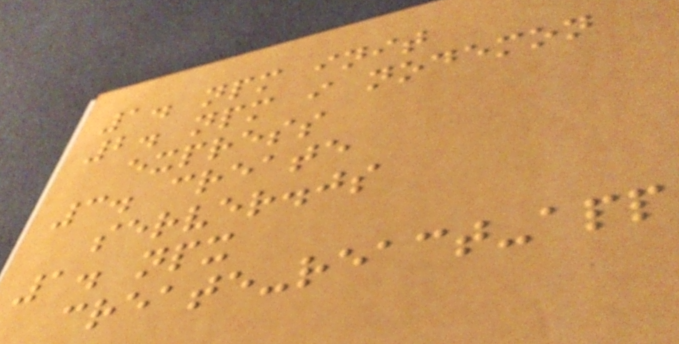1. npm init
2. npm i nodemon
express
3. create
server.js
1. npx
create-react-app
